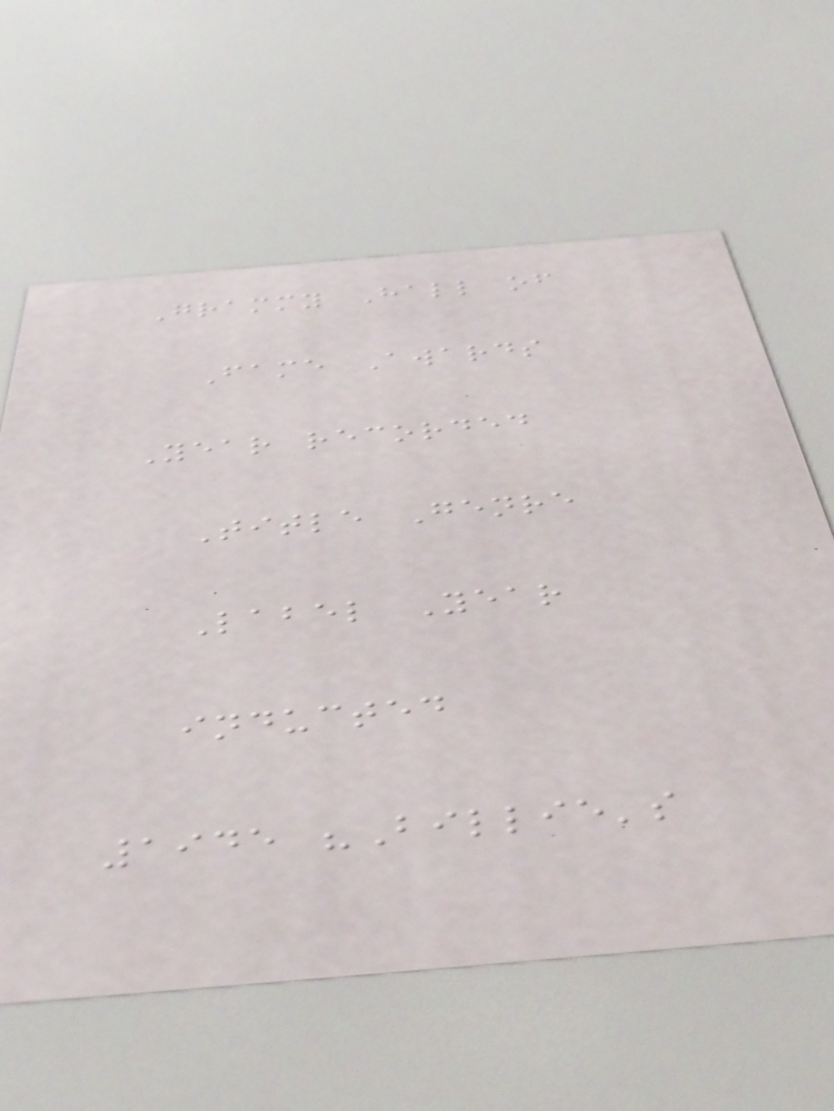Grammy Hall of
Fame Awards
Year recorded
Title Genre
Label Year
inducted
1945 "Billie's
